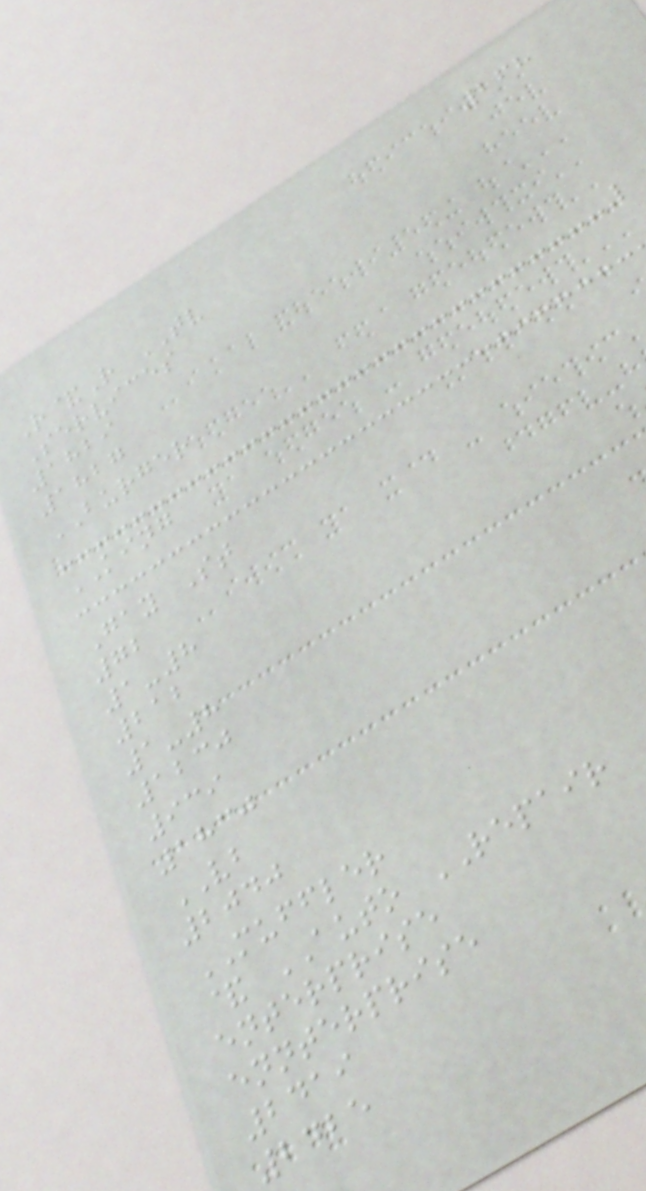268
R&R TV
Services
1829
1827
BURGER
KING
Gay St
72
1-8
212
1-8
1230
939
1830
VB
2040
MUFFLER
& AUTO REPAIR
enterprise
ennterprise
2419
2425
